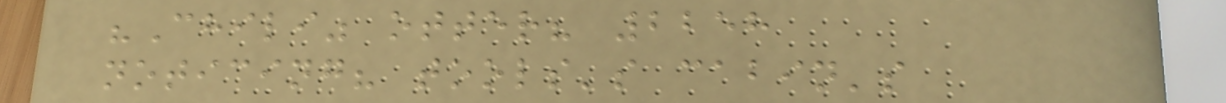"Chili" otter? 2258
noticing? tools's cabin's
